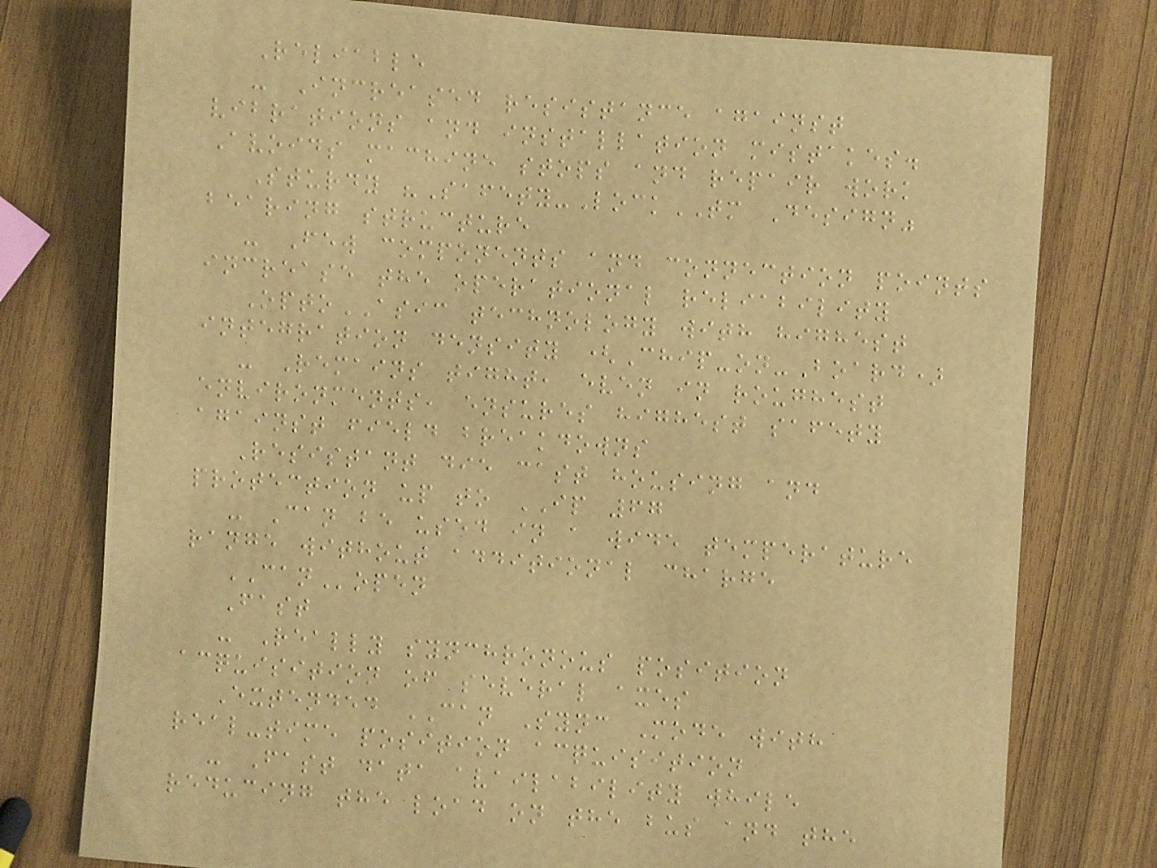Reliable
- Increased resistance against
vibrations and installation mistakes.
Avoids machine stops and repair work
Sturdy "Safety-LockTM Design"
bearing structure
- Few components and connection points
increase the operational reliability
OptoASIC technology with highest
integration density (Chip-on-Board)
- Remains tight, even in roughest
environments, ensures highest safety
against field breakdowns
Resistant die cast housing and
protection up to IP 67
- Can be used in a wide temperature
range without additional charge
CANopen
Fast
- Really synchronous position
acquisition of several axes
Extended CAN Sync Mode with
real-time position acquisition
- Fast data availability while
reducing the load on the bus and the
